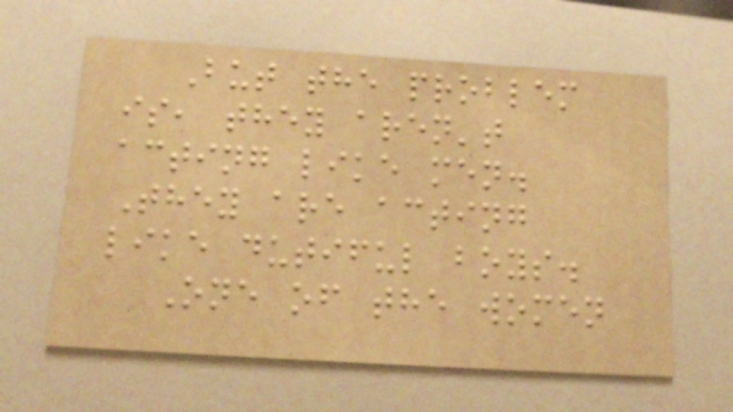But the problem
is, they aren't
acting like men.
They are acting
like dutiful boys.
One of the women
